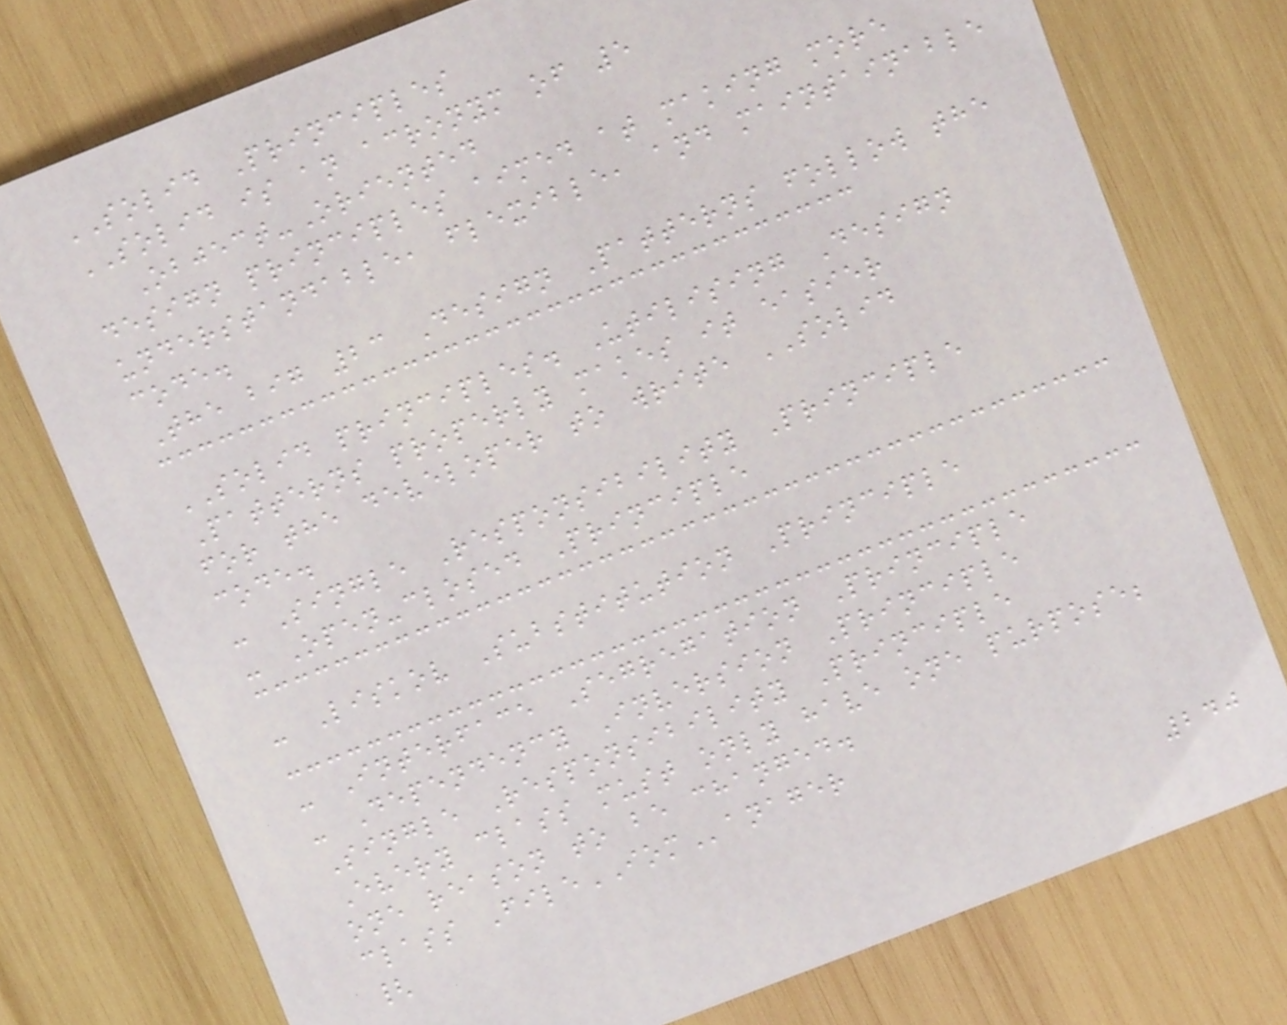SOLID Principles
SOLID is an acronym of 5
Object-Oriented
design principles aimed at making more
understandable, flexible, and maintainable
code.
The big 23 Design Patterns follow the
SOLID principles. Utilising Design
Patterns properly makes it easier
for the developer to write SOLID
code.
- Single Responsibility Principle
- Open-closed Principle
- Liskov Substitution Principle
- Interface Segregation Principle
- Dependency Inversion Principle
Single Responsibility Principle
Every class must only have one purpose;
one reason to be changed.
class FileIOManager
{
240
